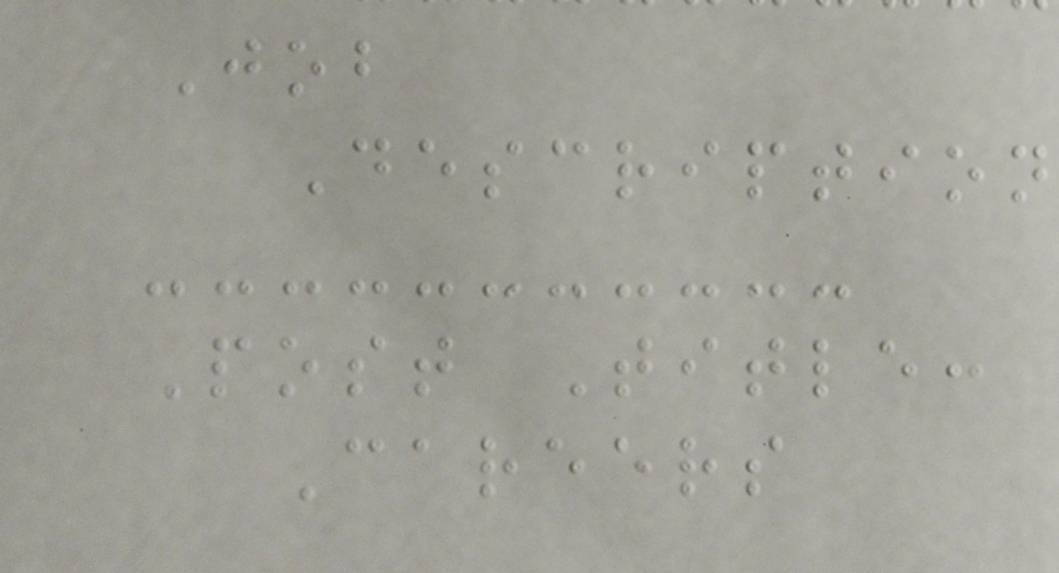Job
Description
Post Title:
Careers
